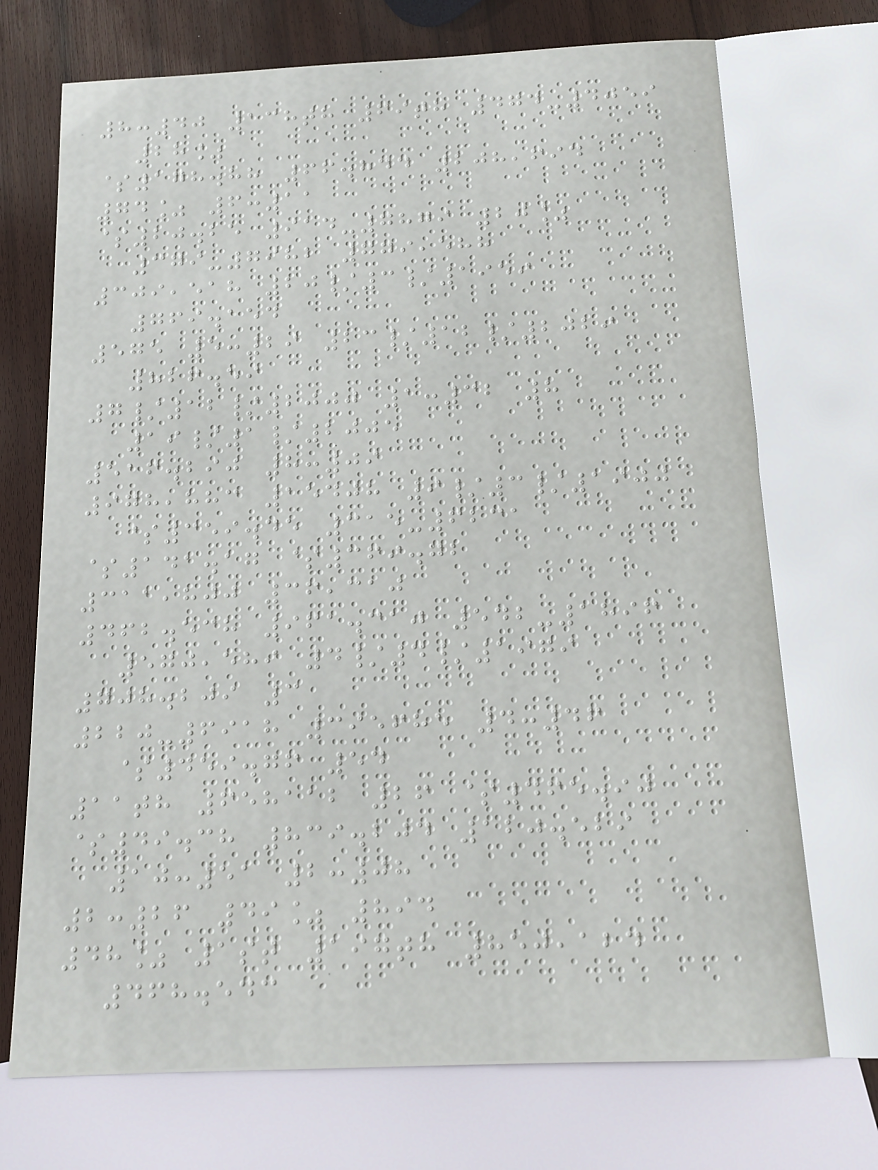8:40 138th 69th 474-4059
28%
$178.88 66.844 208,694
74% 6:11
$20.25 914-7879 20%
379-7982 779,588
309,518 20/3/1959
769.154
575 5:29 23/12/2029
826.59
7/12/2000 1:32 8
19/1/2005
516.290 8:09
978,883 15408 9/3/1900
$359.45 315-6231
$141.17 $369.72
311,800 36,310
462.538 961.310 542-1896
570,589 4/4/1979
708.209 3
220-6918 395685 4:46
$459.76 54
11th 658112 26 $465.90
$49.38 839.204 120.529
10:51 2:08
2:26 49% 894
48% 1st 197th 850,124
468.543
